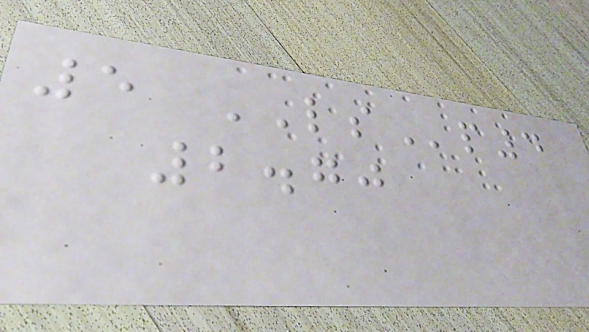5 LSp4
2.70
